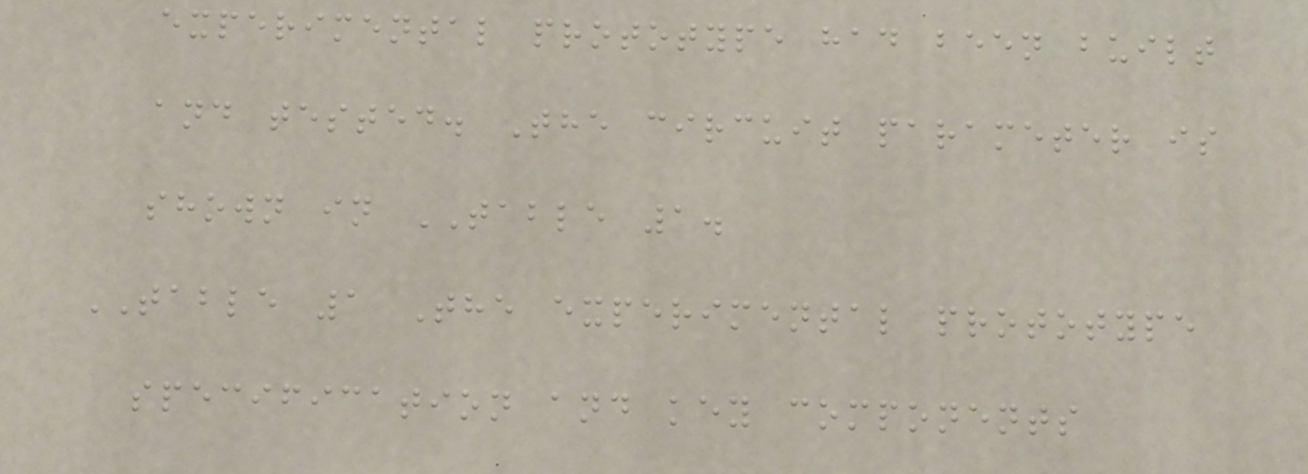experimental prototype had been built
and tested. The circuit parameter is
shown in TABLE 1.
TABLE 1 The experimental prototype
specification and key components
